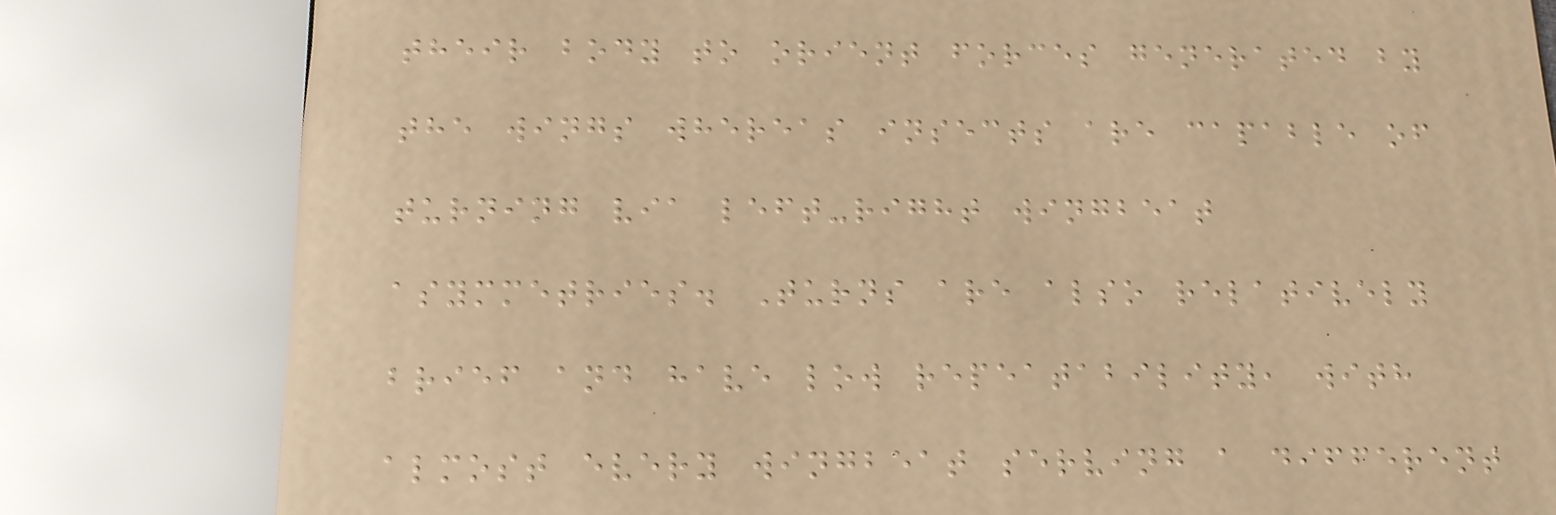their body to orient forces generated by
the wings whereas insects are capable of
turning via left-right wingbeat
asymmetries. Turns are also relatively
brief and have low repeatability, with
almost every wingbeat serving a different
